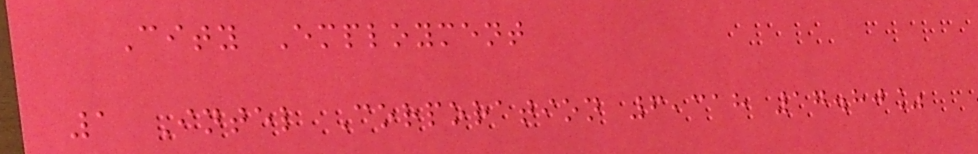City Employment
1 Intel Corporation 6,318 17.80%
